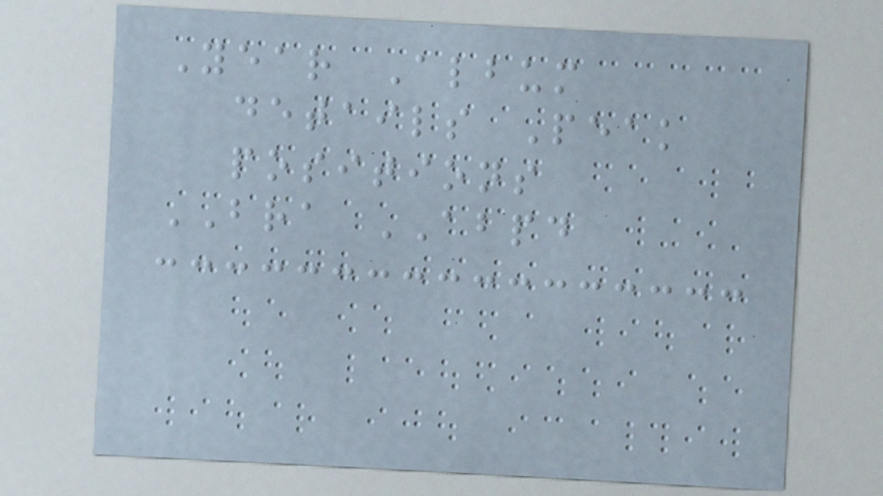Year Album
details Peak
positions
BRA ABPD
